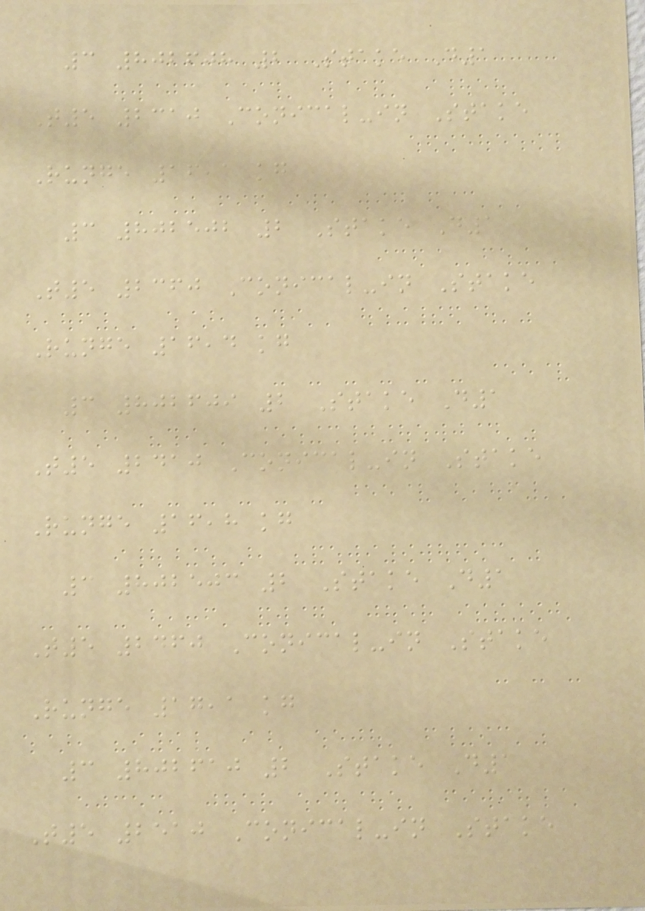3 802608 2 Stake D1
T5 2310 Conical-in Stake
Runge 16,1 kg
3 802502 2 Stake D1
T5 2360 Conical-in Stake
Runge 16,4 kg
3 802609 2 Stake D1
T5 2410 Conical-in Stake
Runge 16,8 kg
3 802503 2 Stake D1
T5 2460 Conical-in Stake
Runge 17,1 kg
3 802610 2 Stake D1
T5 2510 Conical-in Stake
